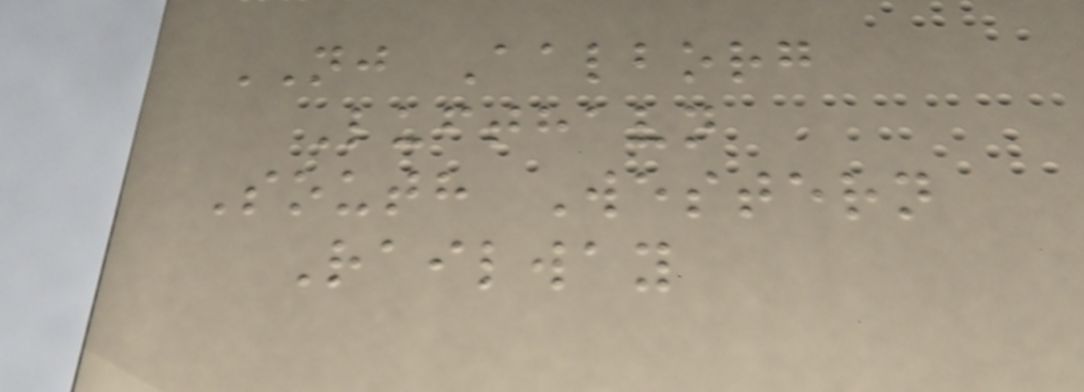NJ Aalborg
Lufthavn
South Western
Railway
